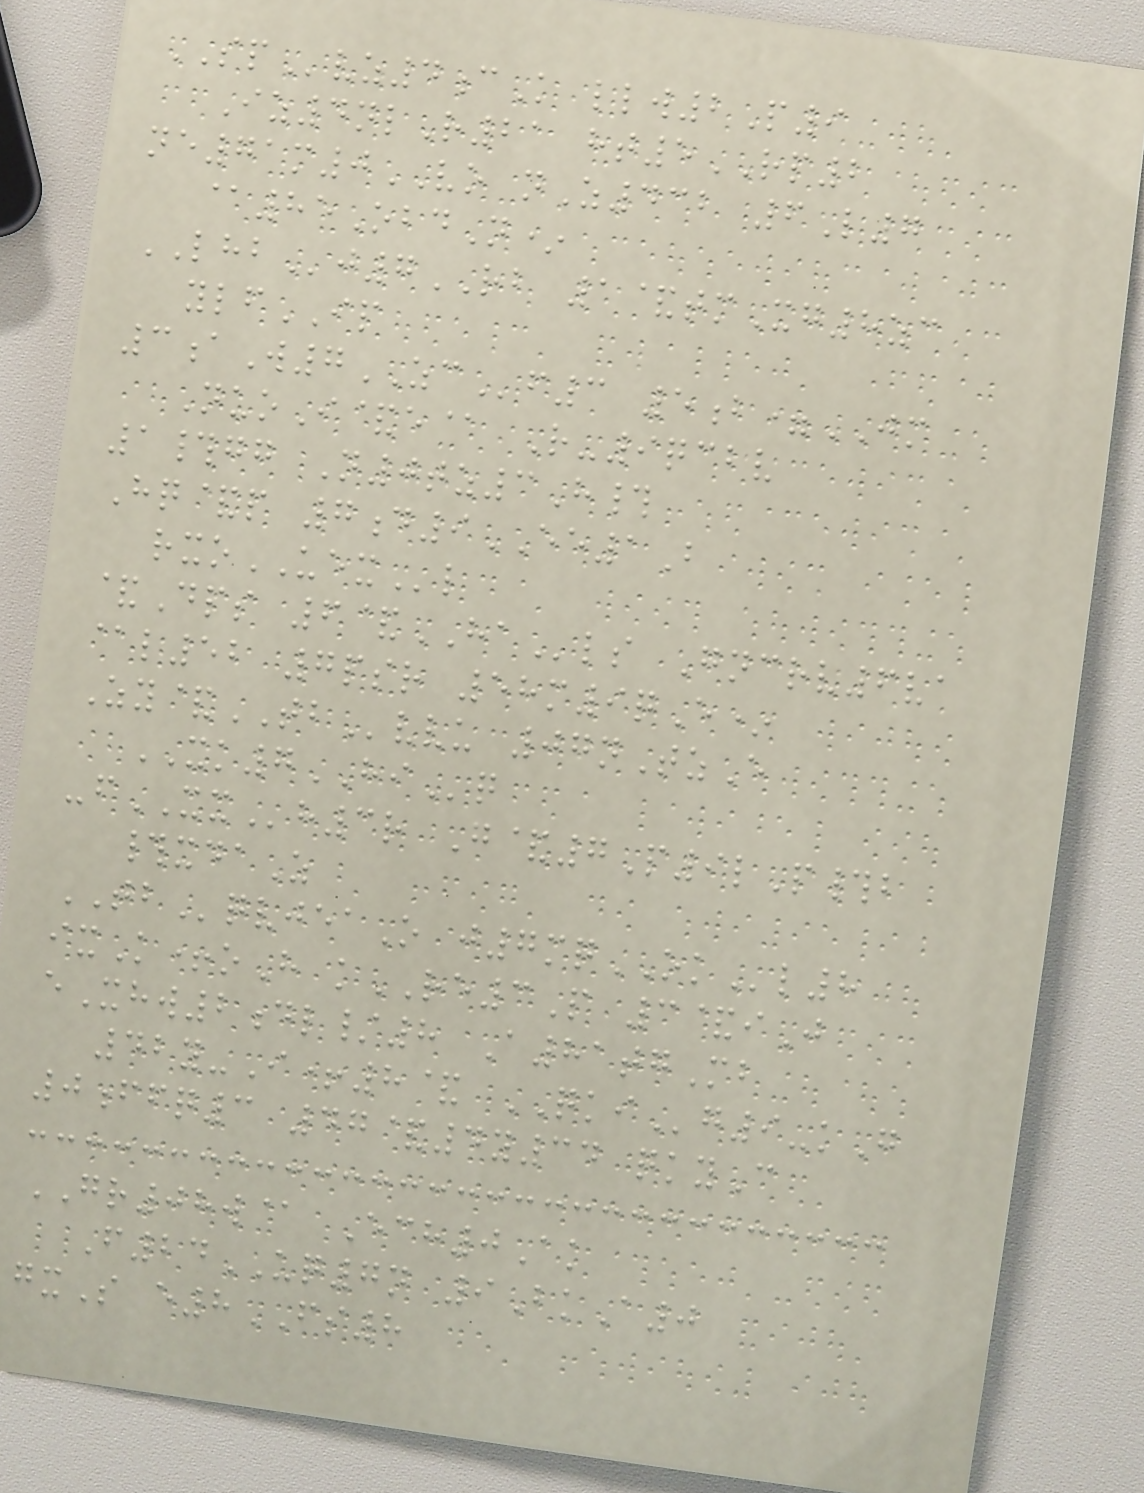SPvz4cK llw2P9
Iz4nlR21 ht5RP2
ne71m0VO nZ432 6L7
@85ObdN*
LHBj7RB 1&tmXg8zc
ylfIP
3aW7ZCf3 5b=JM
NuoI&e@ R-9qcbv
1#gg N0tz3H#
Hq&p 7d9EE1B
rxoUEXl
&Dps 6&HAls Gncrv6va
@l52 7psr 58m9qE*
Zy&TBvvu 07nTzE
XK7HIq
-fXXh3r G&7P9lP#b
#xdaZ
TBqvjeaO j7mqOKl8
ixK+oH kRE3P 3&iJ
eXhw2dl/8 A81tgMb
42y-I+8& QKIg9-kG
0ffq3 47&4y34 qkyC
GR08w@ Ech0Ak
F24UQ7n 9BkA0
gxS e8FS8
